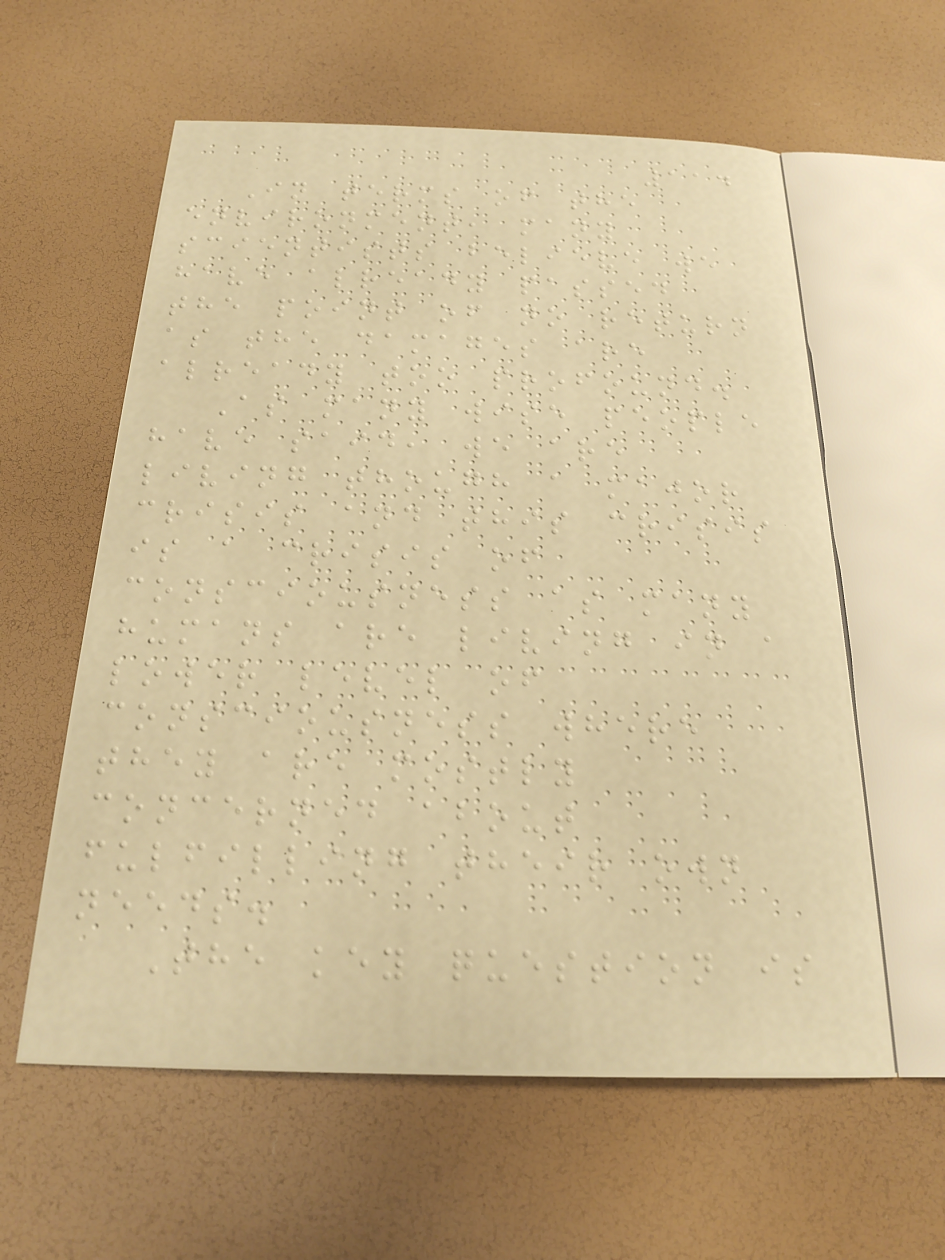114
In terms of the
environment, many
scientists believe we
have already passed
the point of no return
as the damages are
already too profound.
As many wise people
have said, we are
living though a major
crisis and this crisis
is a crisis of
consciousness as many
humans are living in a
lower level of
consciousness where
they are mostly
concerned about
fulfilling their own
needs.
The key question is
